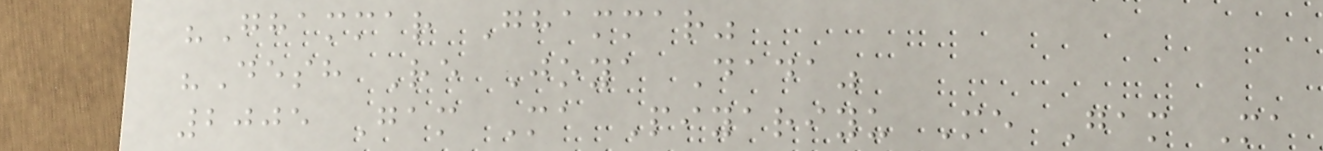"Ghammar Ghammar"
"Desh Re Joya Dada"
2005 Gam Ma Piyariyu Me Gam Ma
